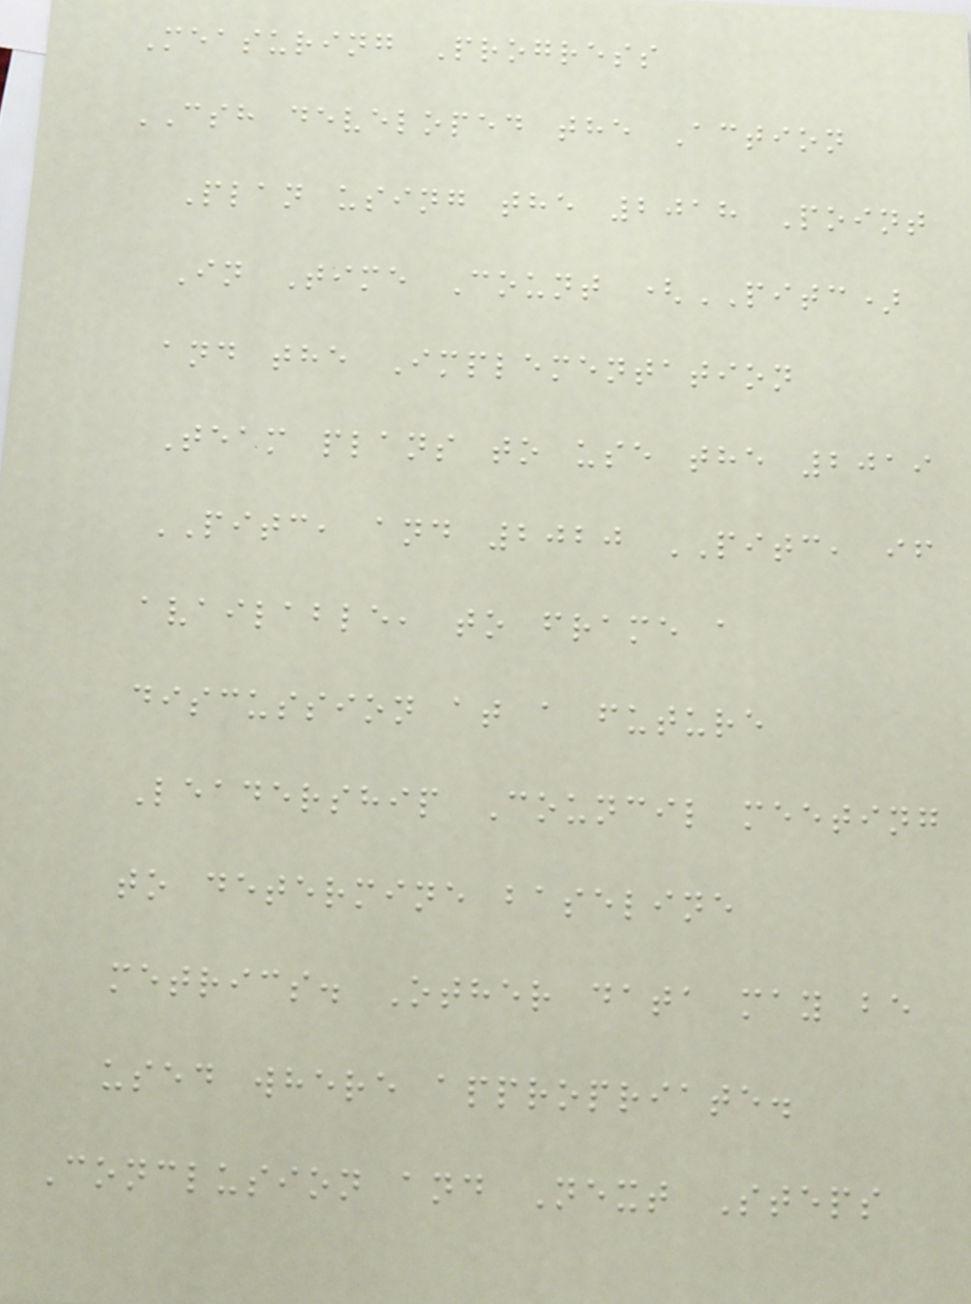Measuring Progress
CSH developed the Action
Plan using the 2018 Point
In Time Count (PITC)
and the Implementation
Team plans to use the 2019
PITC, and 2020 PITC, if
available, to frame a
discussion at a future
Leadership Council meeting
to determine baseline
metrics. Other data may be
used where appropriate.
Conclusion and Next Steps
